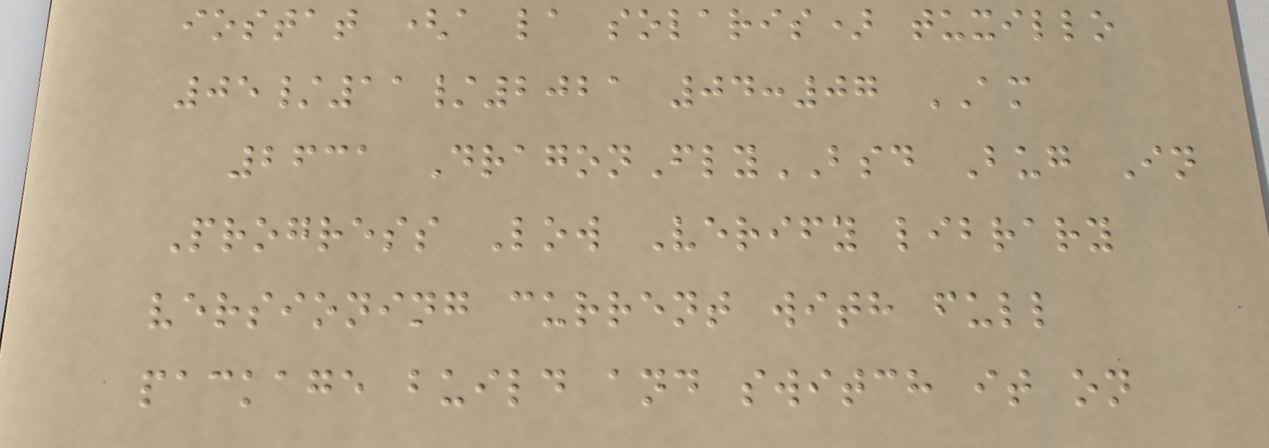iostat (a la solaris) tuxillo
05/11/2021 04:07 AM
2631 DragonFlyBSD Bug In
Progress Low Verify library
versioning current with full
package build and switch it on
